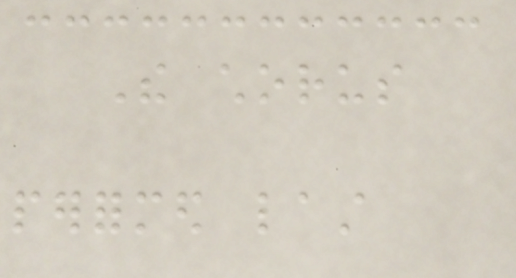The chorus
performed last
